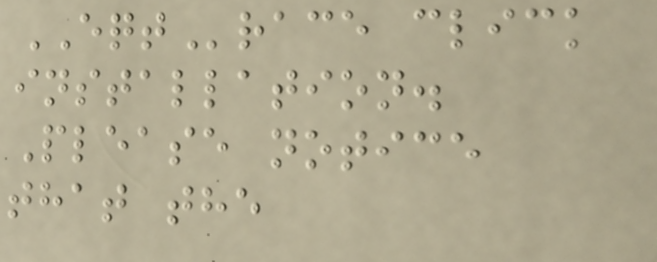EQTrace click
installation.
Please notice
that the
